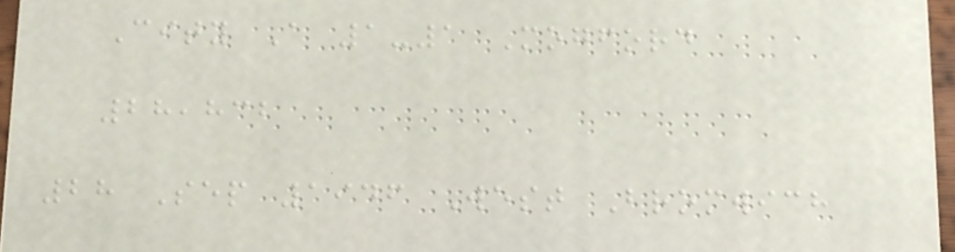City A 1-1 Mogford
28,832
28 Sep 1946 West Bromwich
